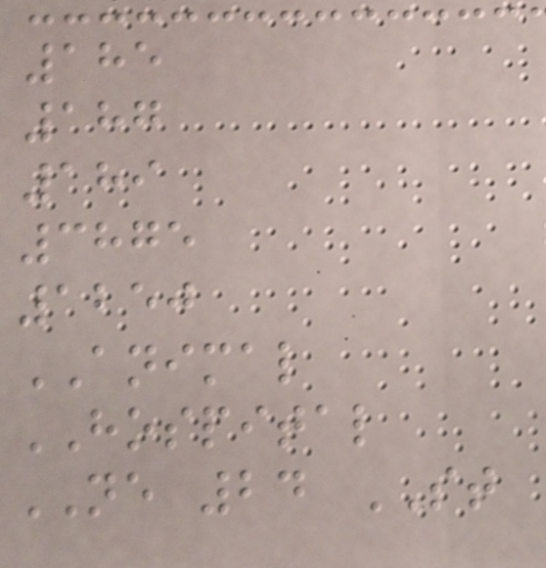185
187
189
3875
1250
ANIMAL
HOSPITAL
NE 24 ST
